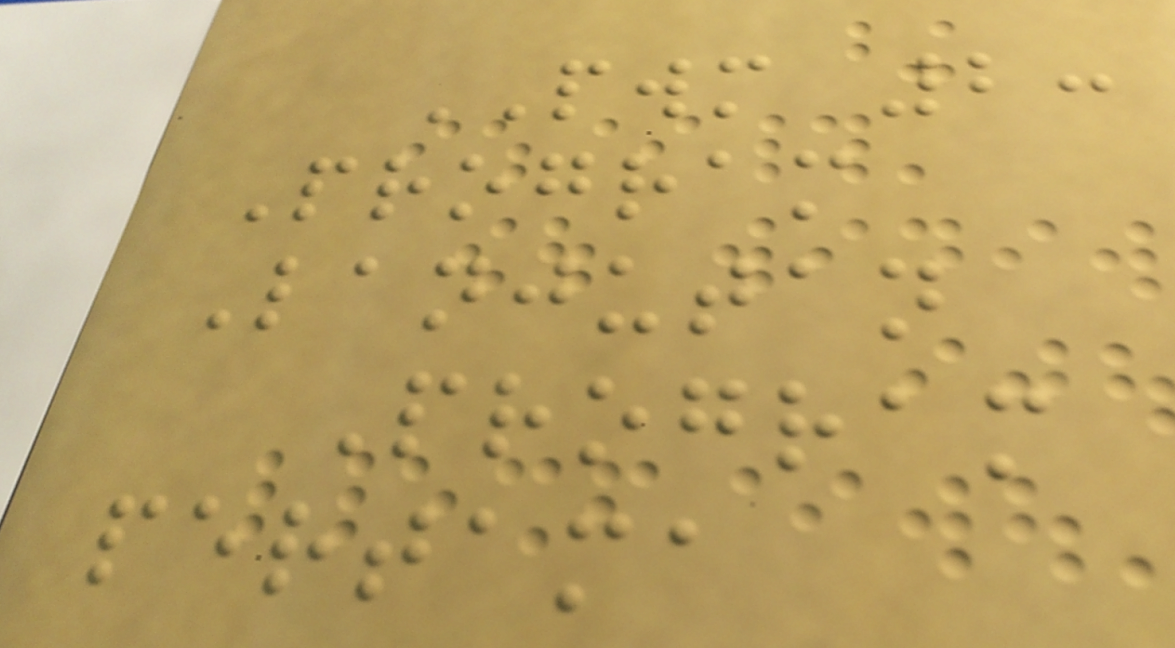PWM 2:
Program
Lanjutan
Program
pertama
